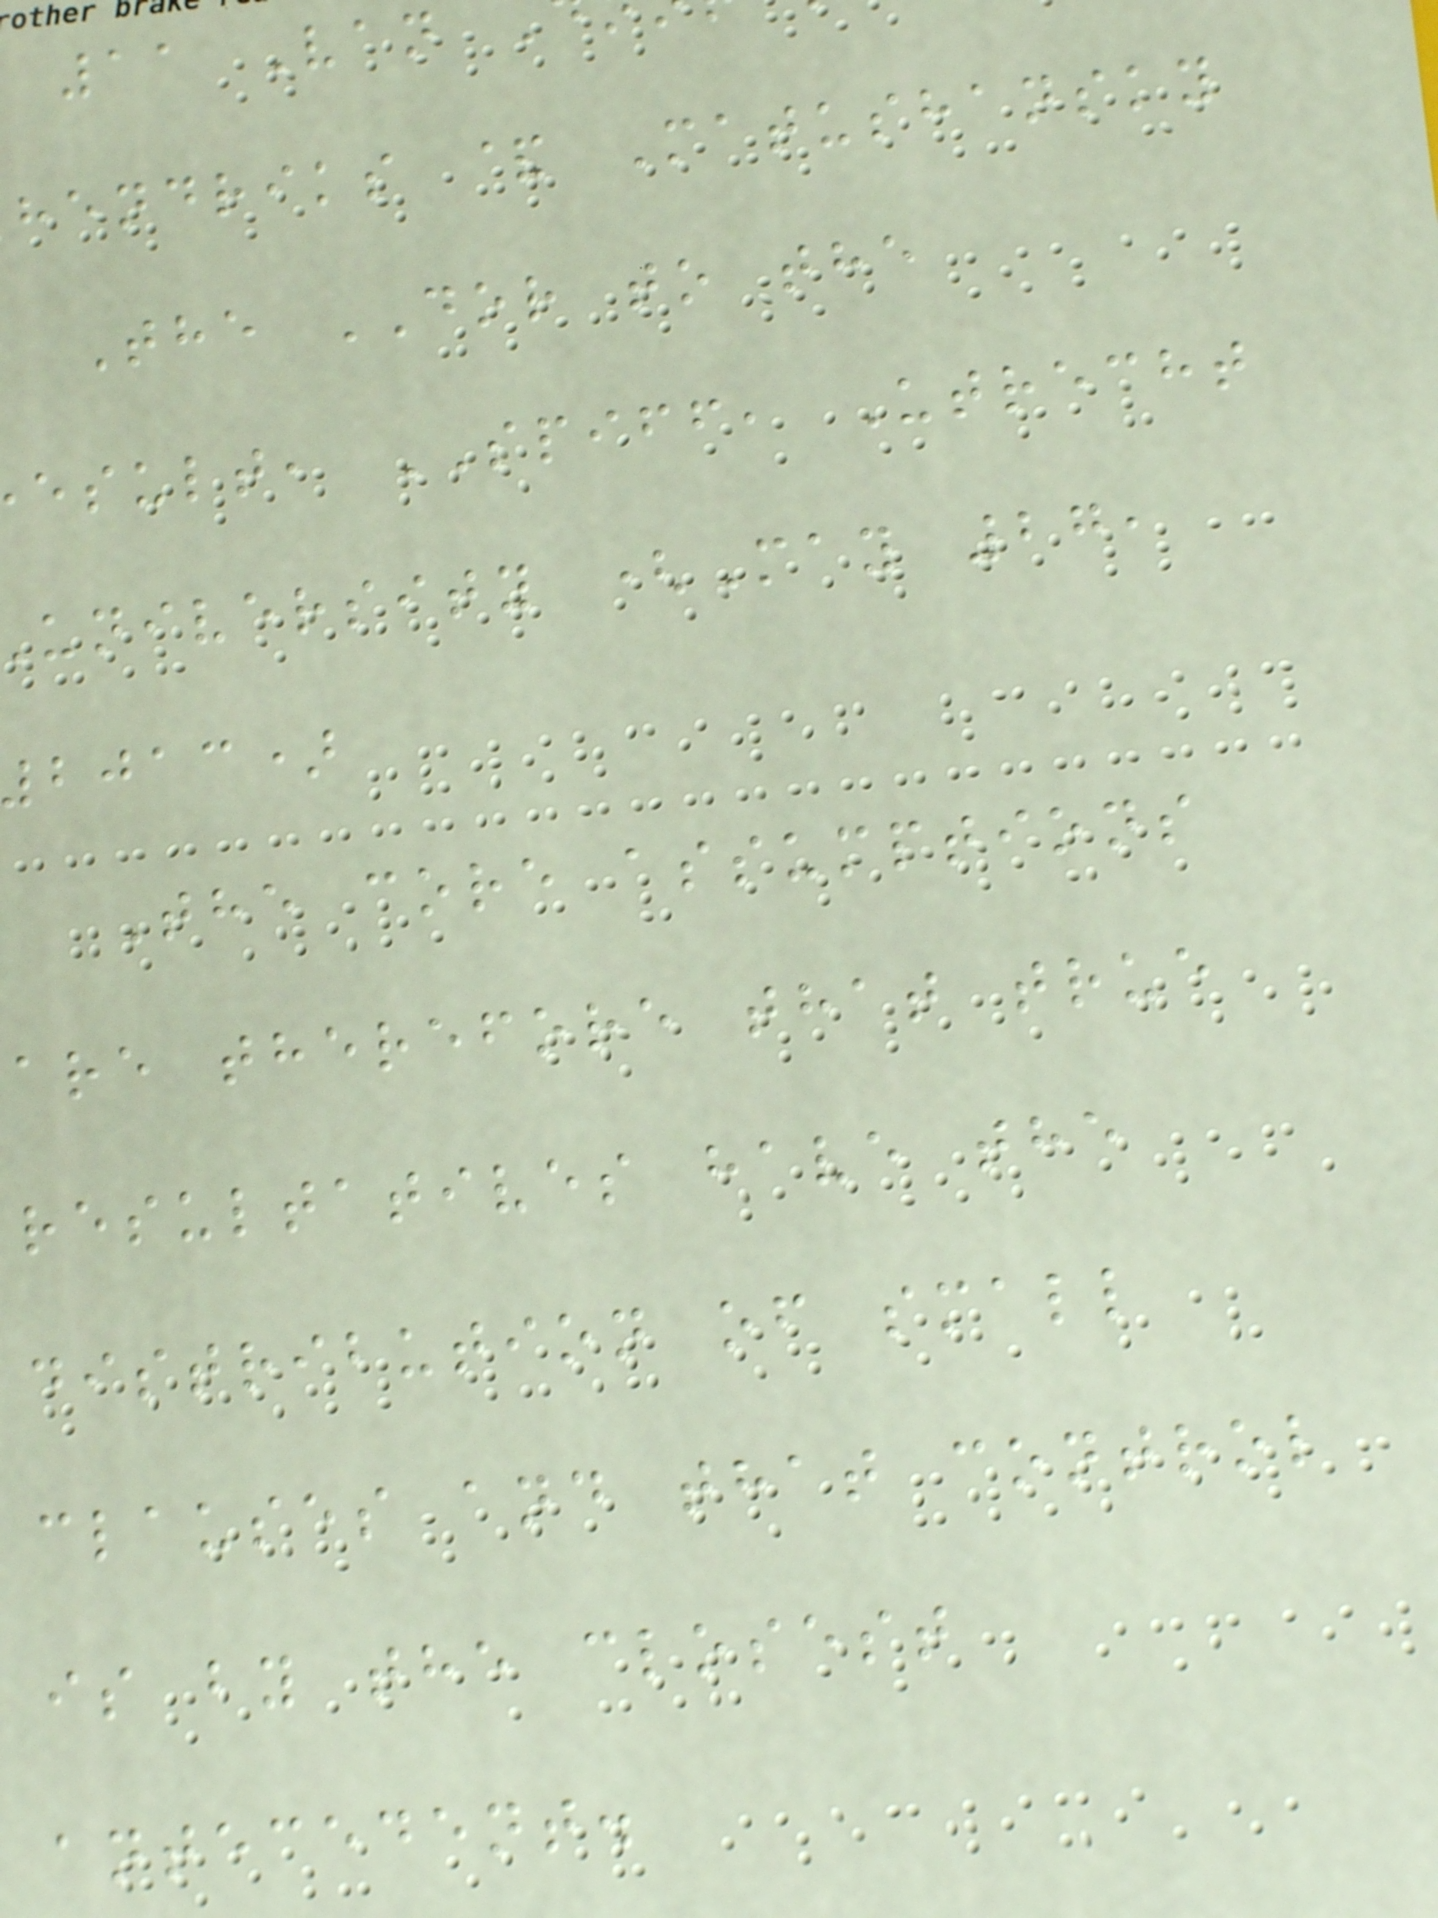11 Van
hendriks & Matushansky
The DOR to the
esult, SPIFF, Utrecht
university (May 27,
bjac)
The core assumptions
are therefore that true
resultatives have the
distribution of small
clauses and that control
is by the closest
antecedent.
